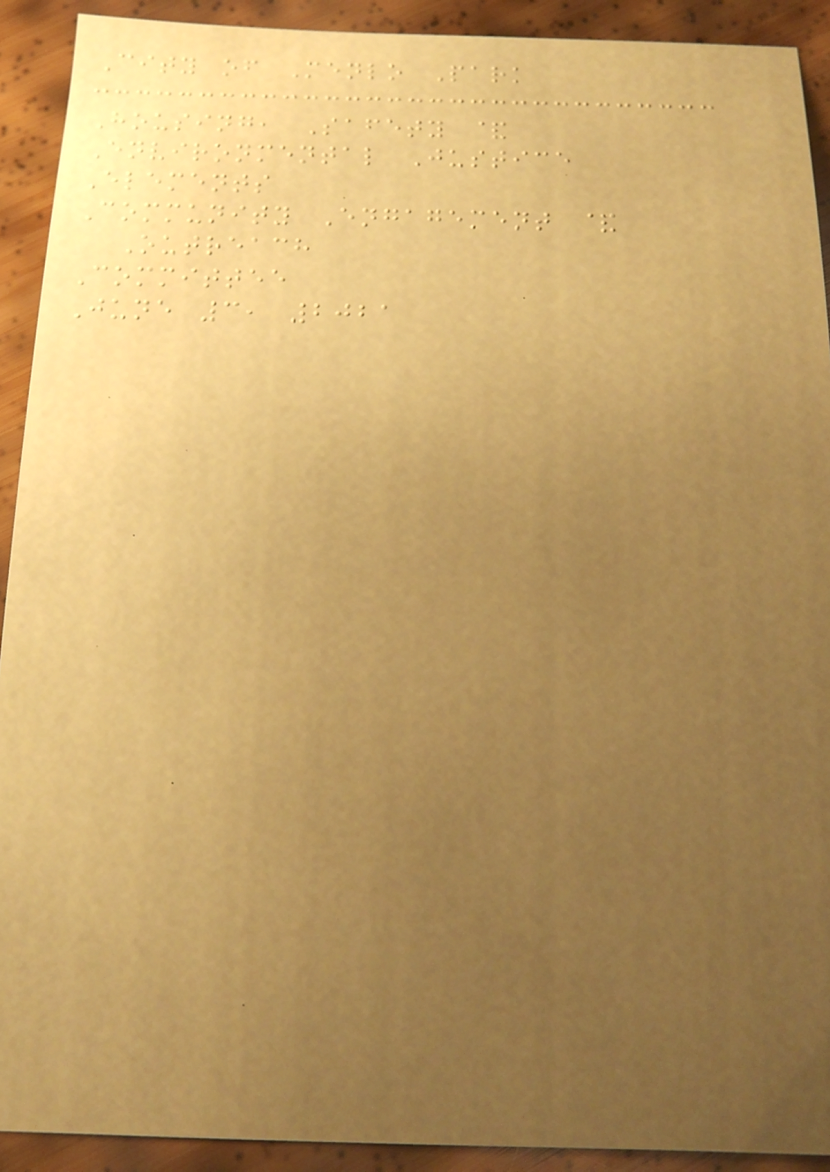City of Menlo Park
Housing, Safety &
Environmental Justice
Elements
Community Engagement &
Outreach
Committee
June 3, 2021
